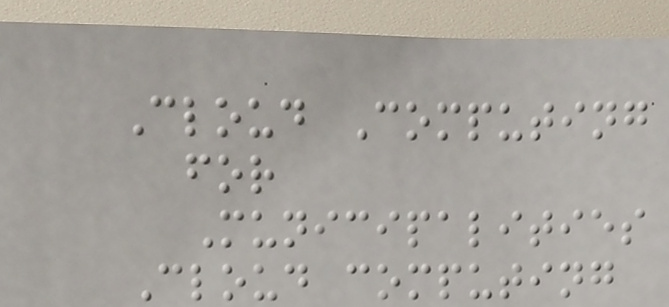Cloud Computing
for
Municipalities
Cloud computing
